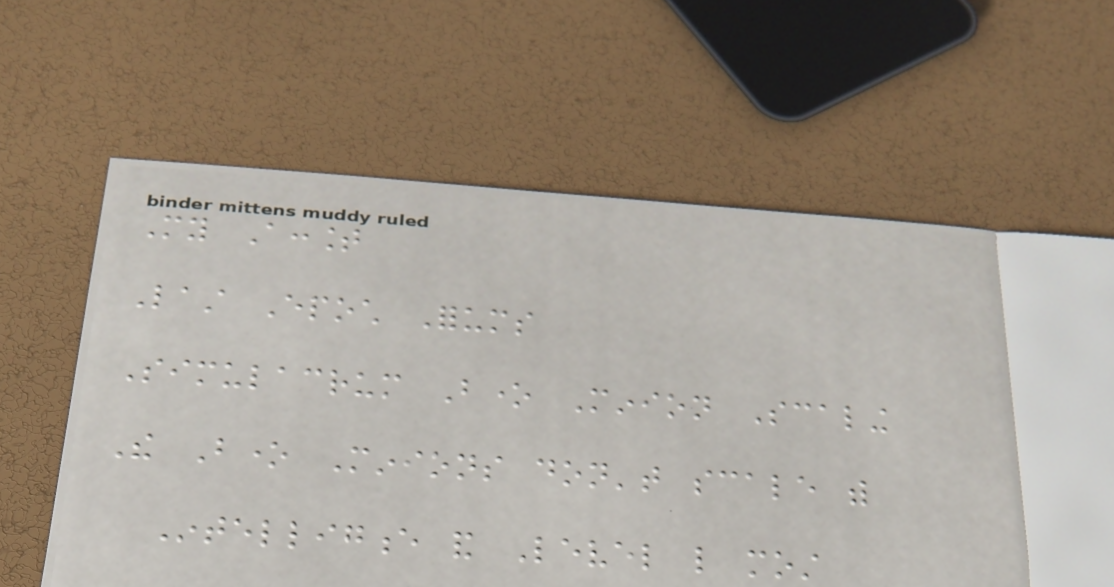My Account
Last Epoch Forums
Simulacrum Bone Minion Scaling
The Bone Minions don't scale with
Intelligence and Level like most
